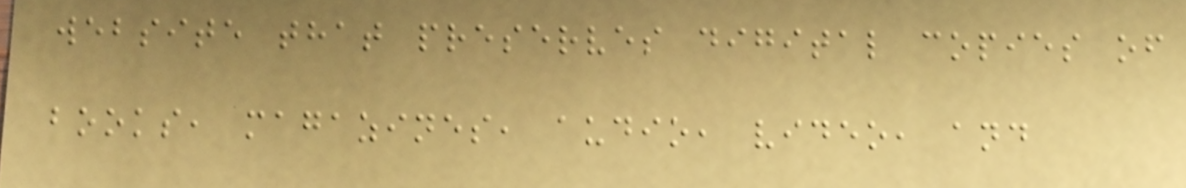website that preserves digital copies of
books, magazines, audio, video, and
